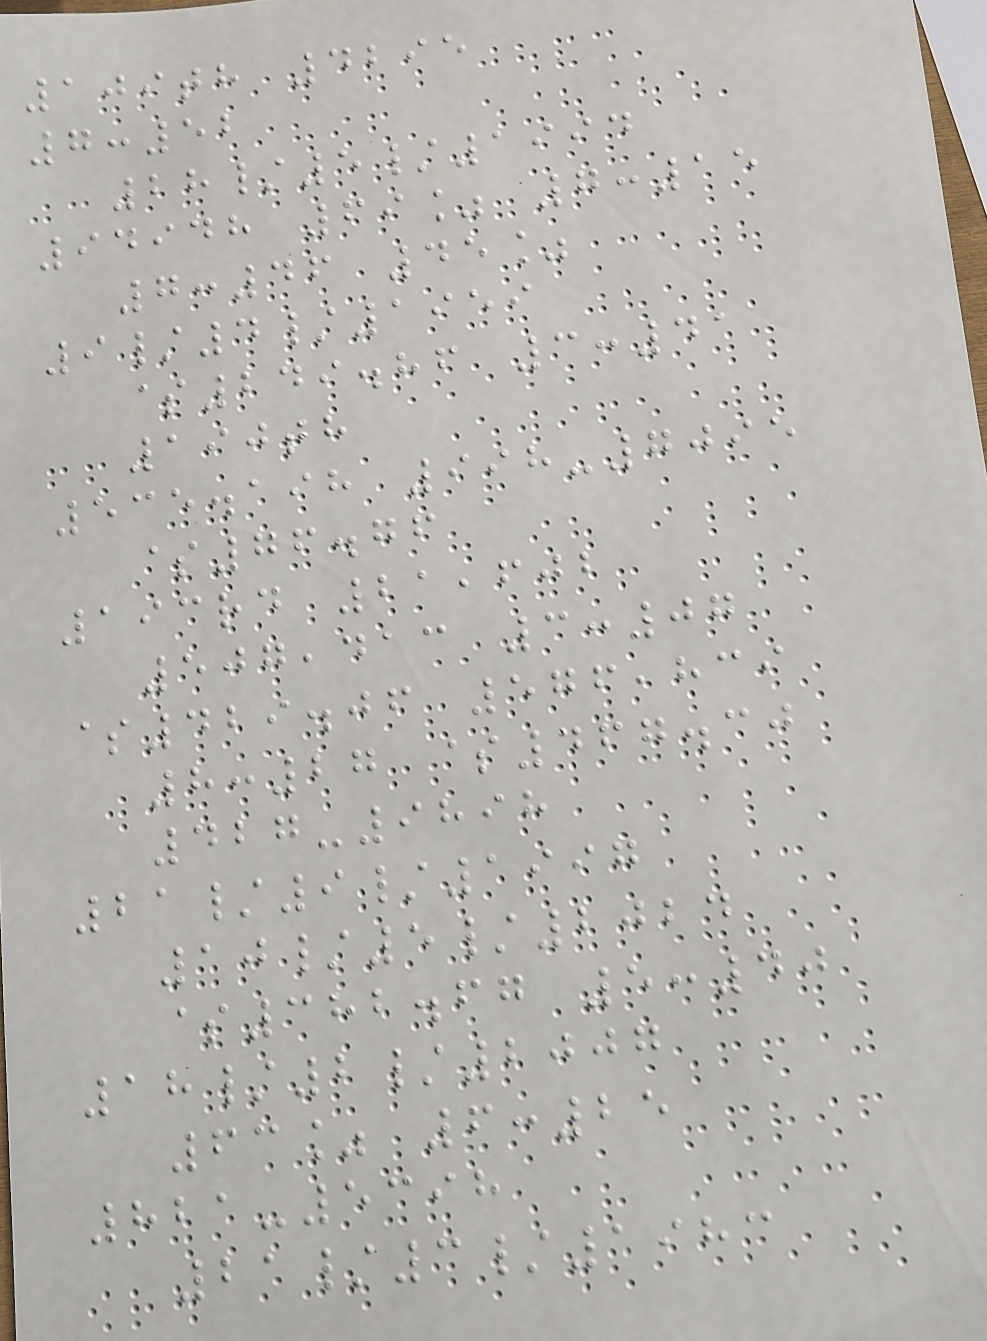109th 4295
7:52
28/5/1994
94948 69% 7:15
7:46 45%
9/4/1959
$249.86 3:41
190th
535.198 998-7095
$76.76
193rd 21,602
507,413 3:07
$429.06 576,839
8:27 $467.30
427-9898
21/9/1997
10/5/2024
$382.67 5:40
18/2/2007
63% 6:25
821-5398
21/3/1983
